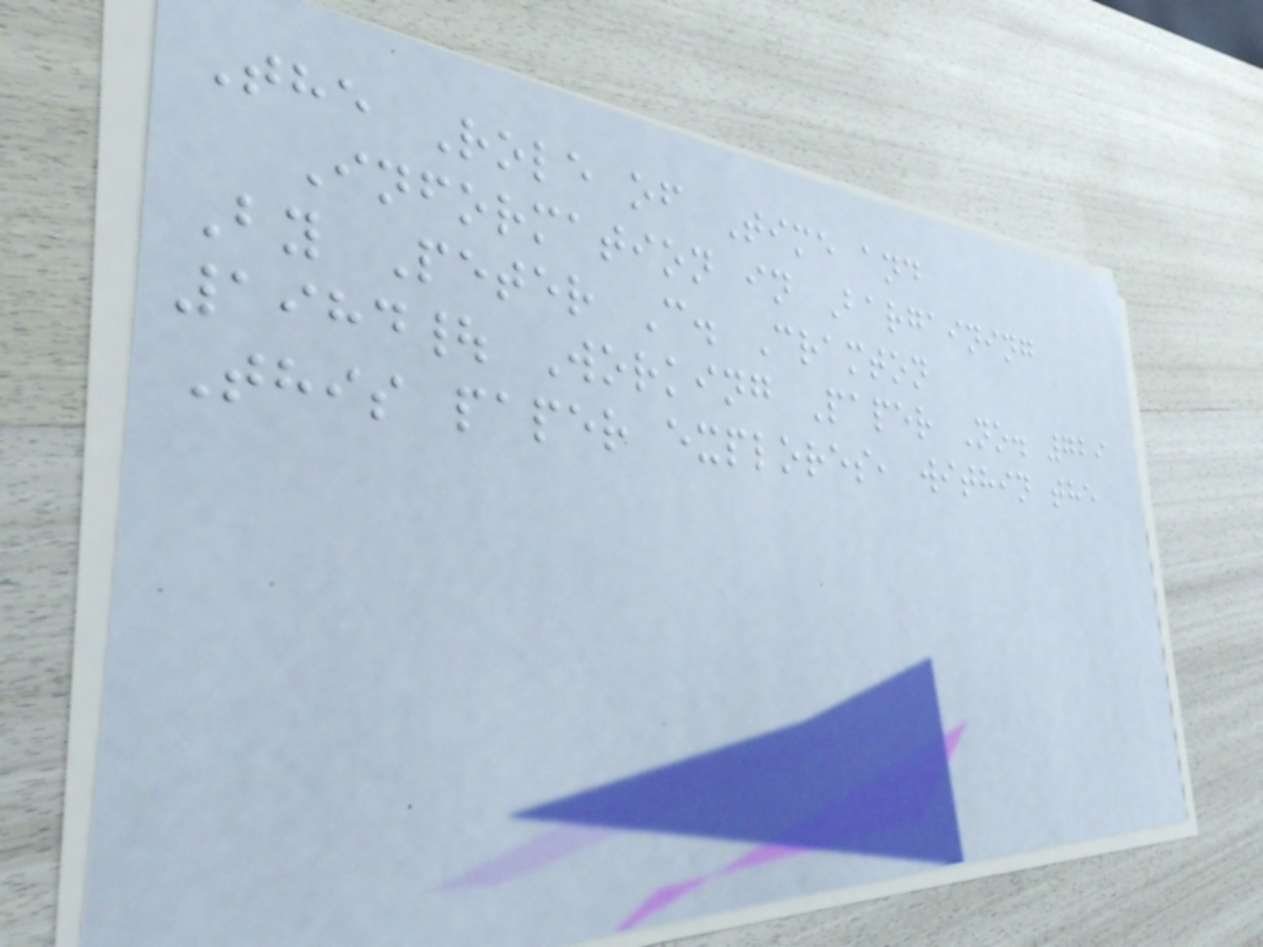The Role of Time and
Information in Bargaining
By Peter C. Cramton
1984| Working Paper No. 729
This paper explores, within the
